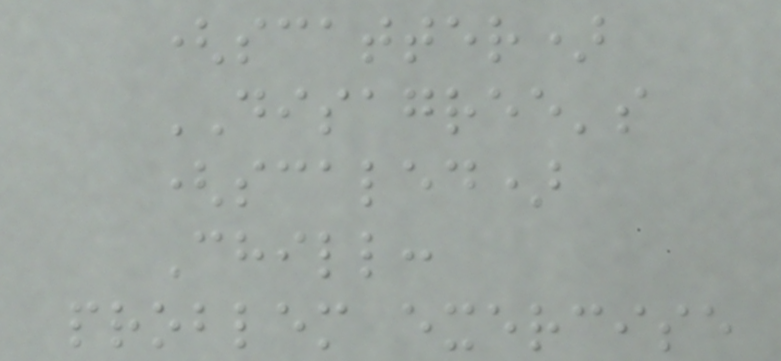(scatter)
DISAGREE's
(scaled)
Chill:
problem exercise
